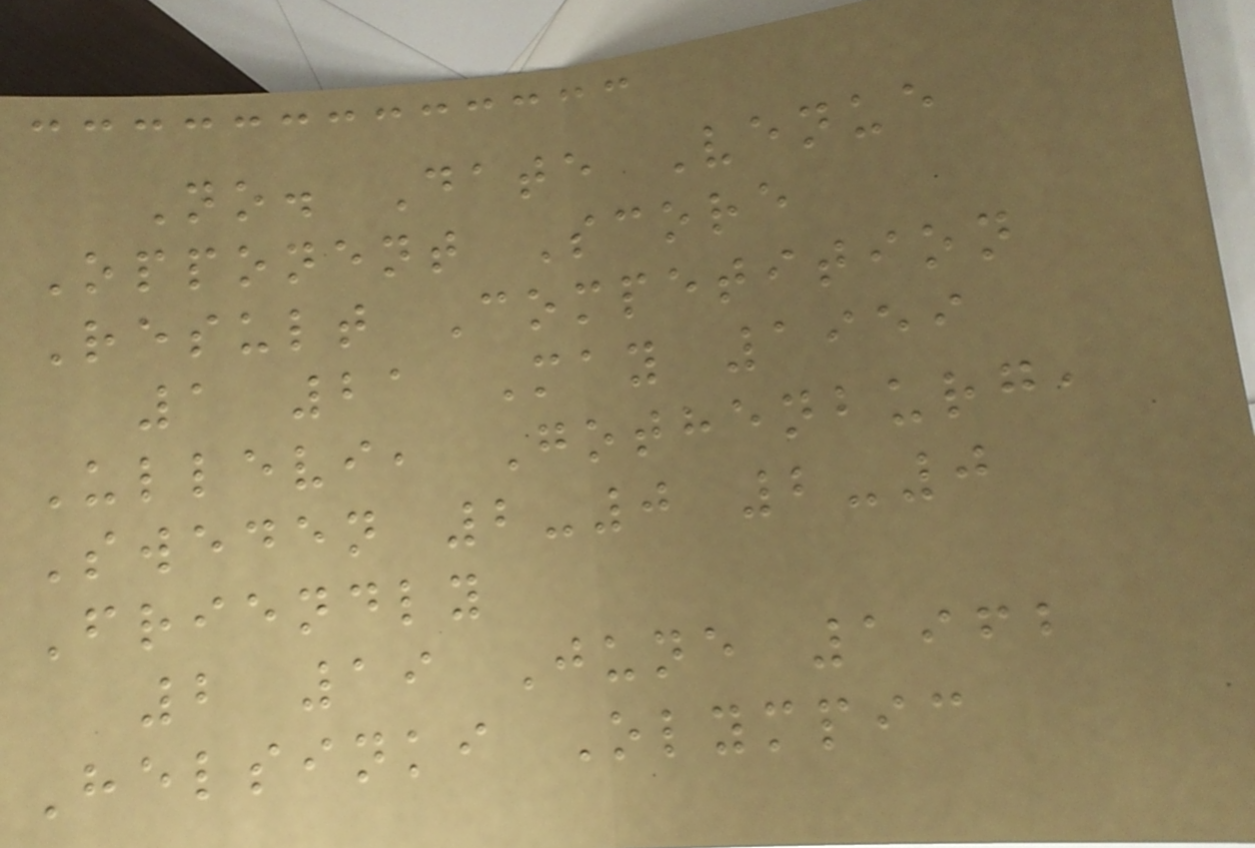No. Date Venue
Opponent Score
Result Competition
1 21 May 1959
Ullevi, Gothenburg,
Sweden 2-0 2-0
Friendly
2 19 June 1962
Helsinki Olympic
